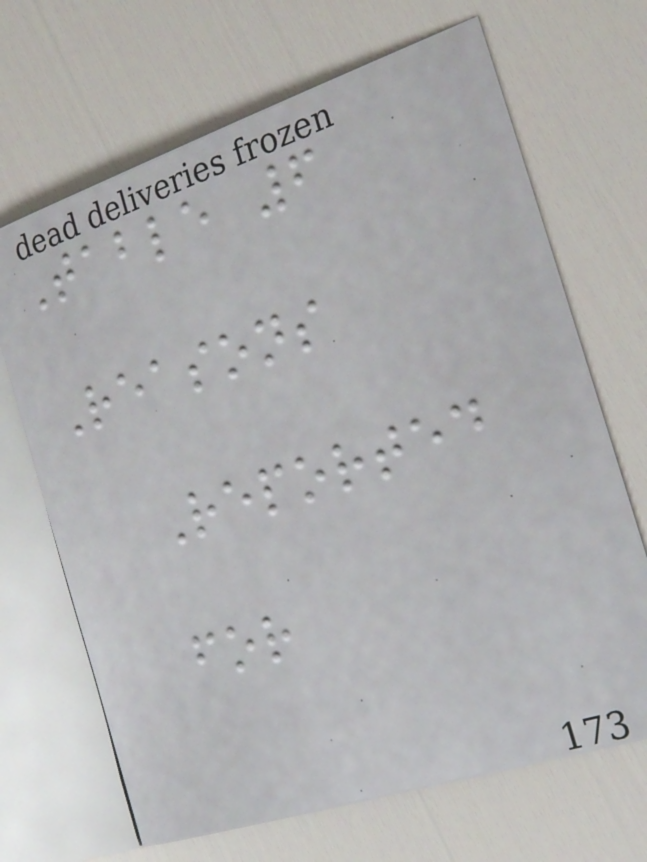Table 6
Reasons
Reported
for
